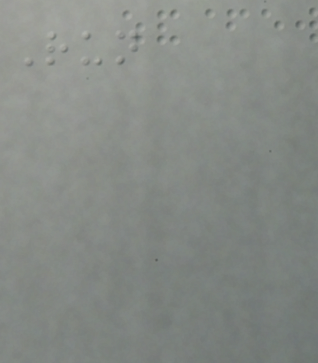Run
